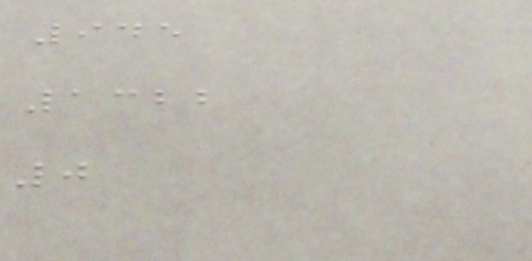945
1322
0
